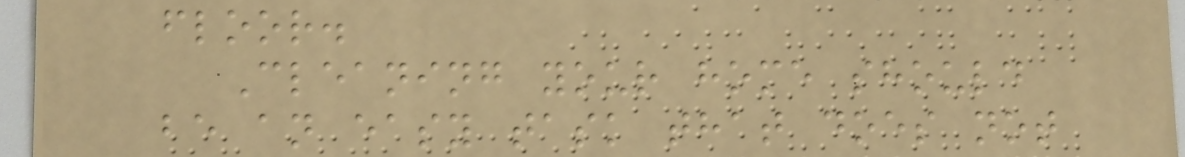floor.
Cleaning your home should
be an easy task that does not
